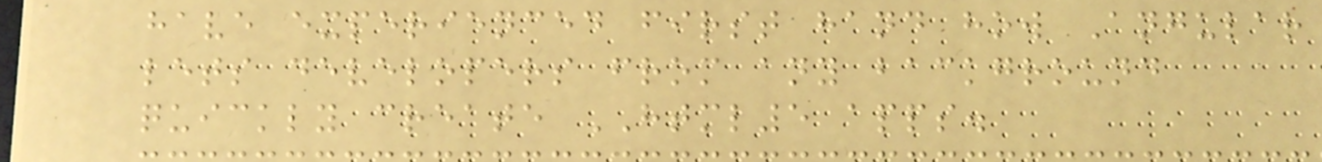have experienced first hand how Angular
lets developers from any background
quickly create HTML5 apps.
